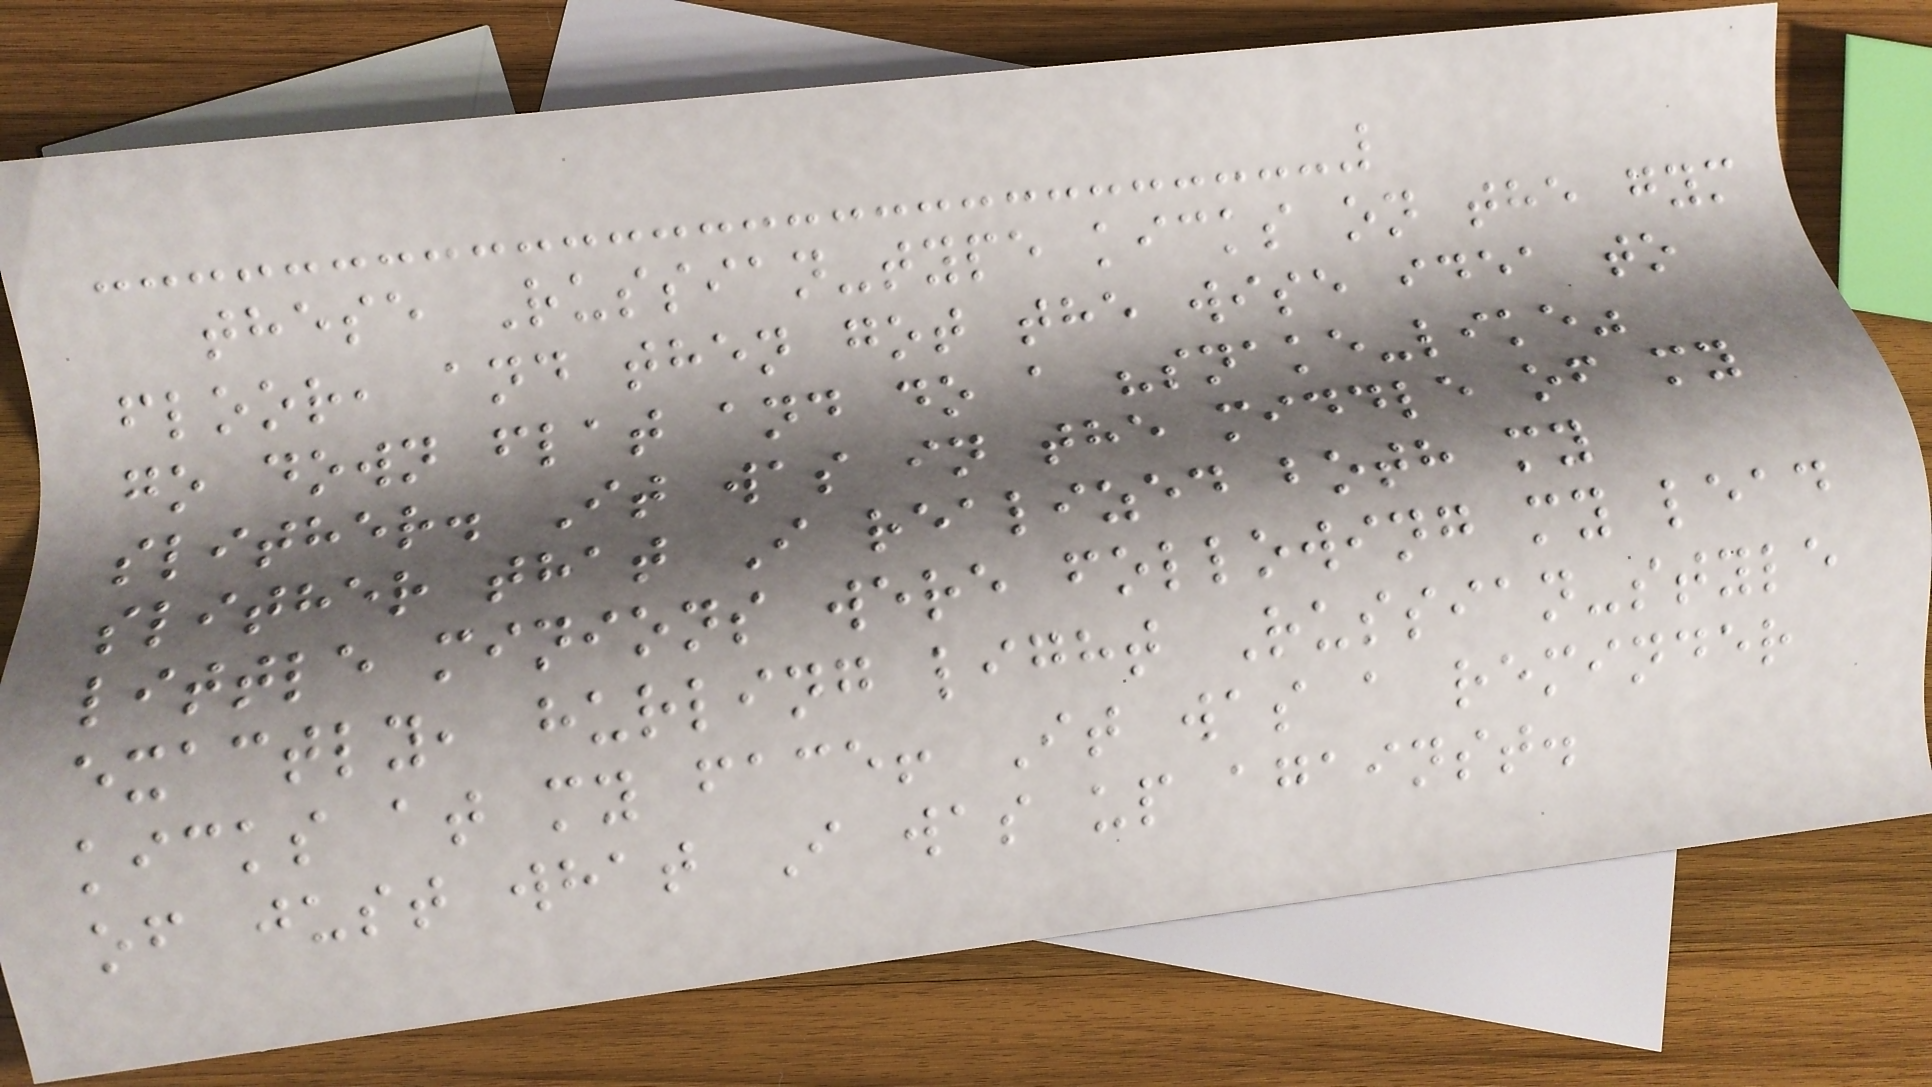these Russian-type kicks on the gym
floor, and then got the wise idea to
go down flat and do a "snake-like"
slither. It was in the middle of my
slither that I realized both my
little minions were following my lead
exactly, hurling light Russian-style
kicks at my face! It was a reminder
of just what I was up against.
